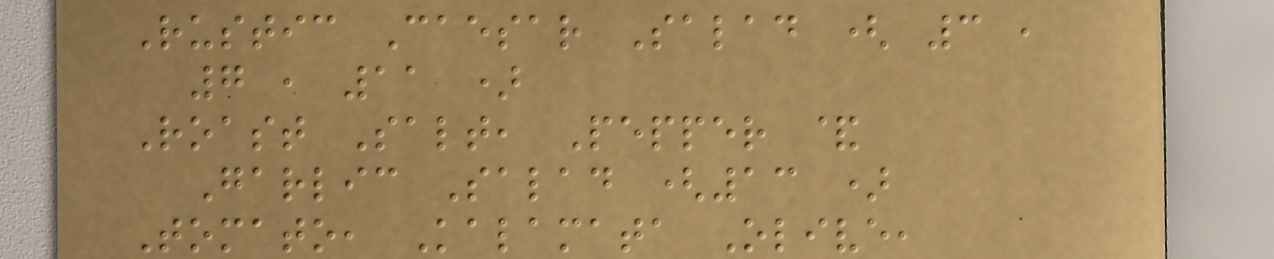Rustic Caesar Salad ( 3 ,
7 , 11 )
Roast Salt, Pepper &
Garlic Salad (13 )
Tomato, Kalamata Olive,
